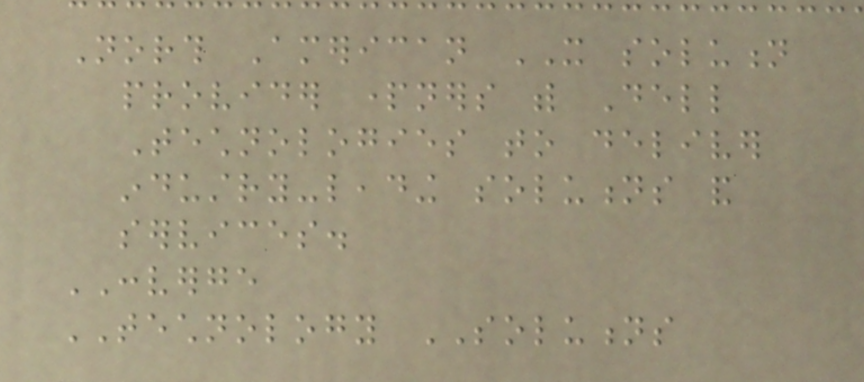North American IT solution
provider partners with Dell
Technologies to deliver
industry-leading solutions and
services.
CONVERGE
TECHNOLOGY SOLUTIONS
